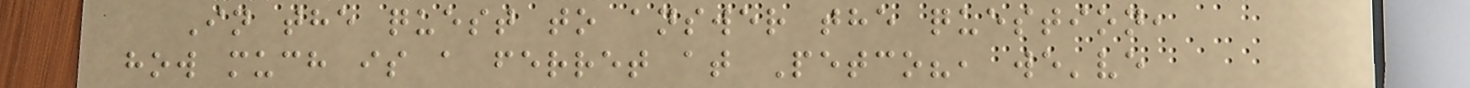In the quest to answer the question,
how much is a ferret at Petco?, we've
